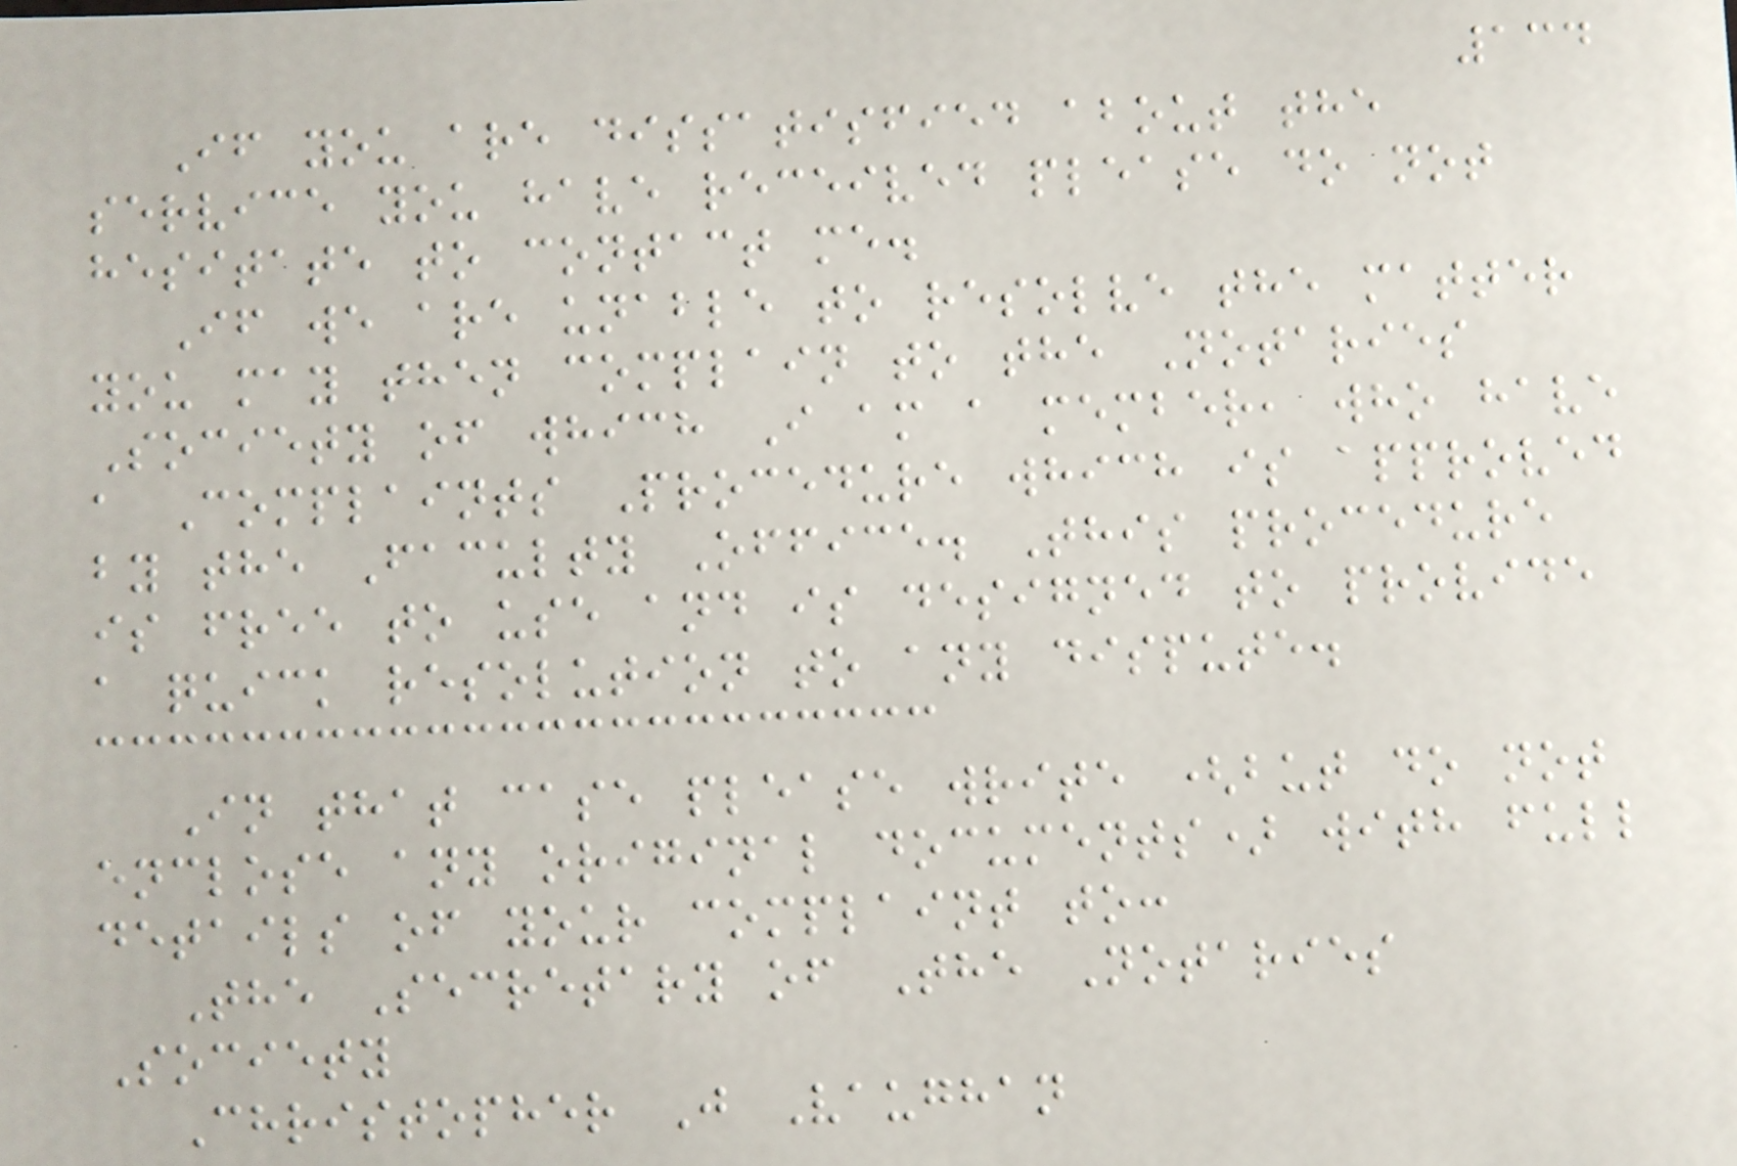134
If you are dissatisfied about the
service you have received please do not
hesitate to contact me.
If we are unable to resolve the matter
you may then complain to the Notaries
Society of which I am a member, who have
a Complaints Procedure which is approved
by the Faculty Office. This procedure
is free to use and is designed to provide
a quick resolution to any dispute.
In that case please write (but do not
enclose any original documents) with full
details of your complaint to:
The Secretary of The Notaries
Society
Christopher J Vaughan
